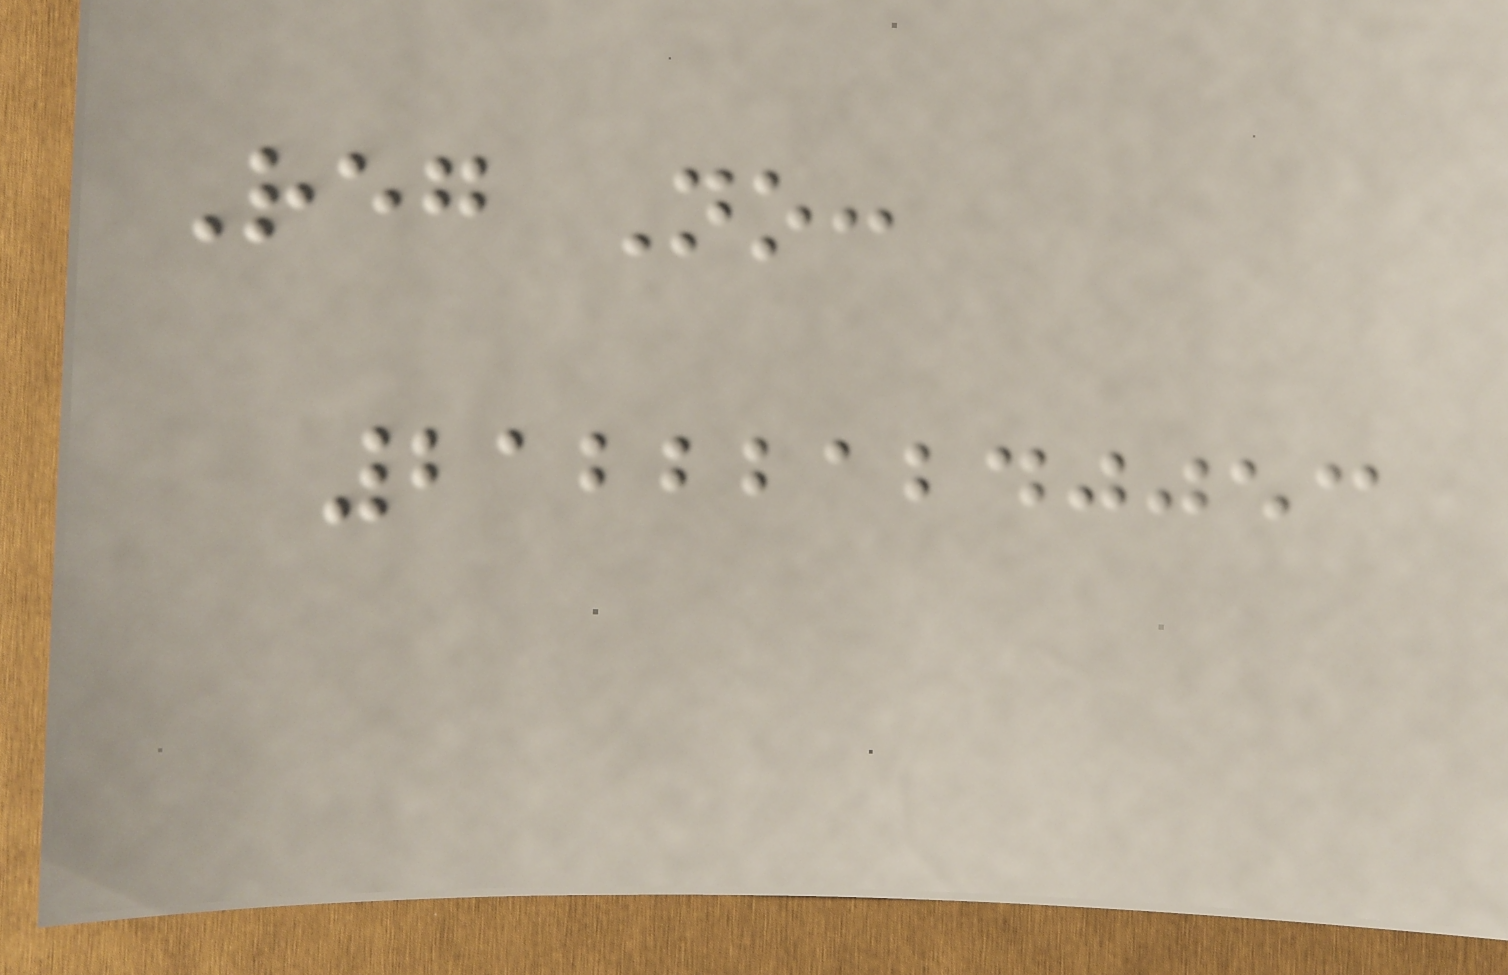Reg No:
212221240053
